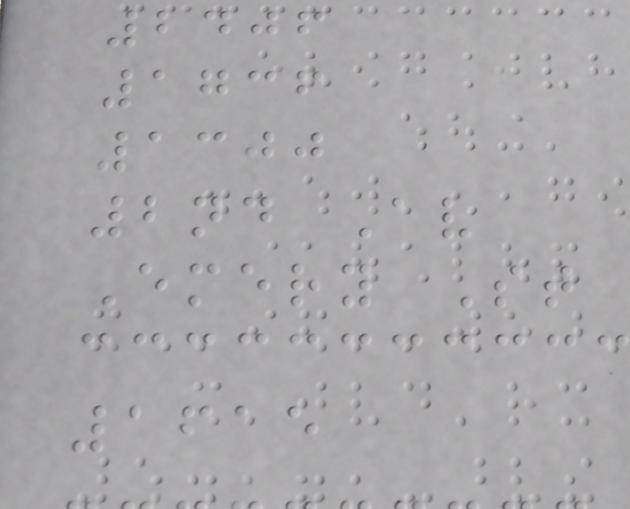2406
1736
1300
2nd Av
Emery St
1615
